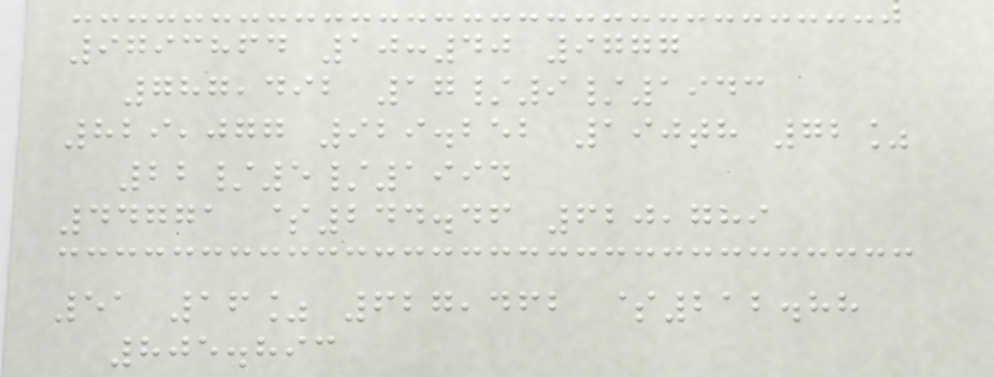9793864 10:40 9777
787,492 17/9/1943
829,077 929.252 190th 72%
22/5/1994
44771 $244.46 620,789
51 16% 627,462 $212.88
805.893
